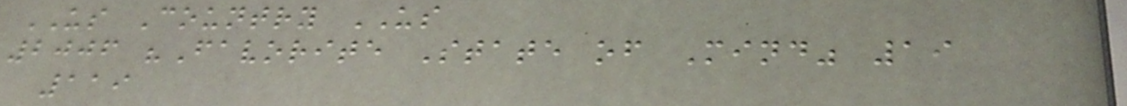US Country US
2006 "Favorite State of Mind" 19
119
